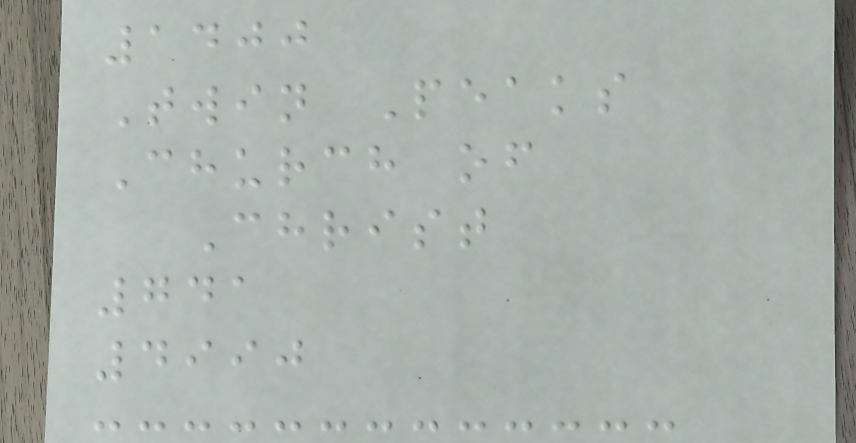1400
Twin Peaks
Church of
Christ
741
4990
